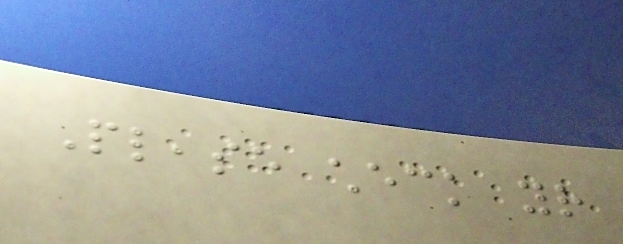Please check your
